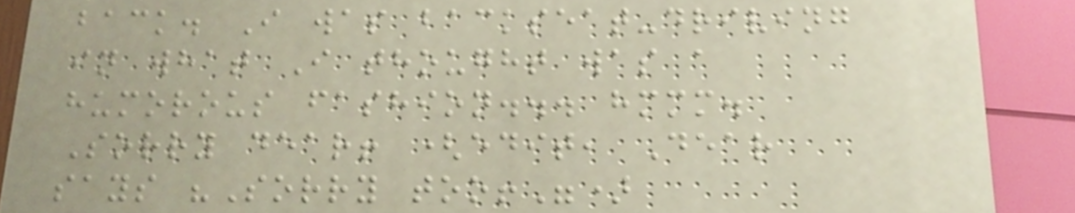back. I was backseat-driving
in what I thought was a
humorous fashion... hmmm.
Sorry dear! (edit, Dear
says "Sorry too!")
